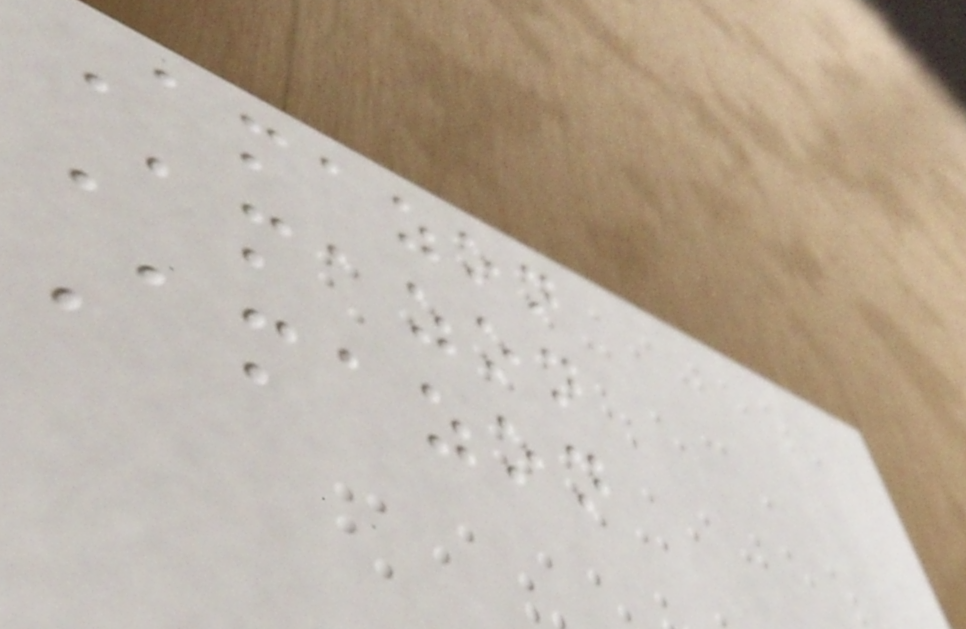Amazon
Amazon
Amazon
